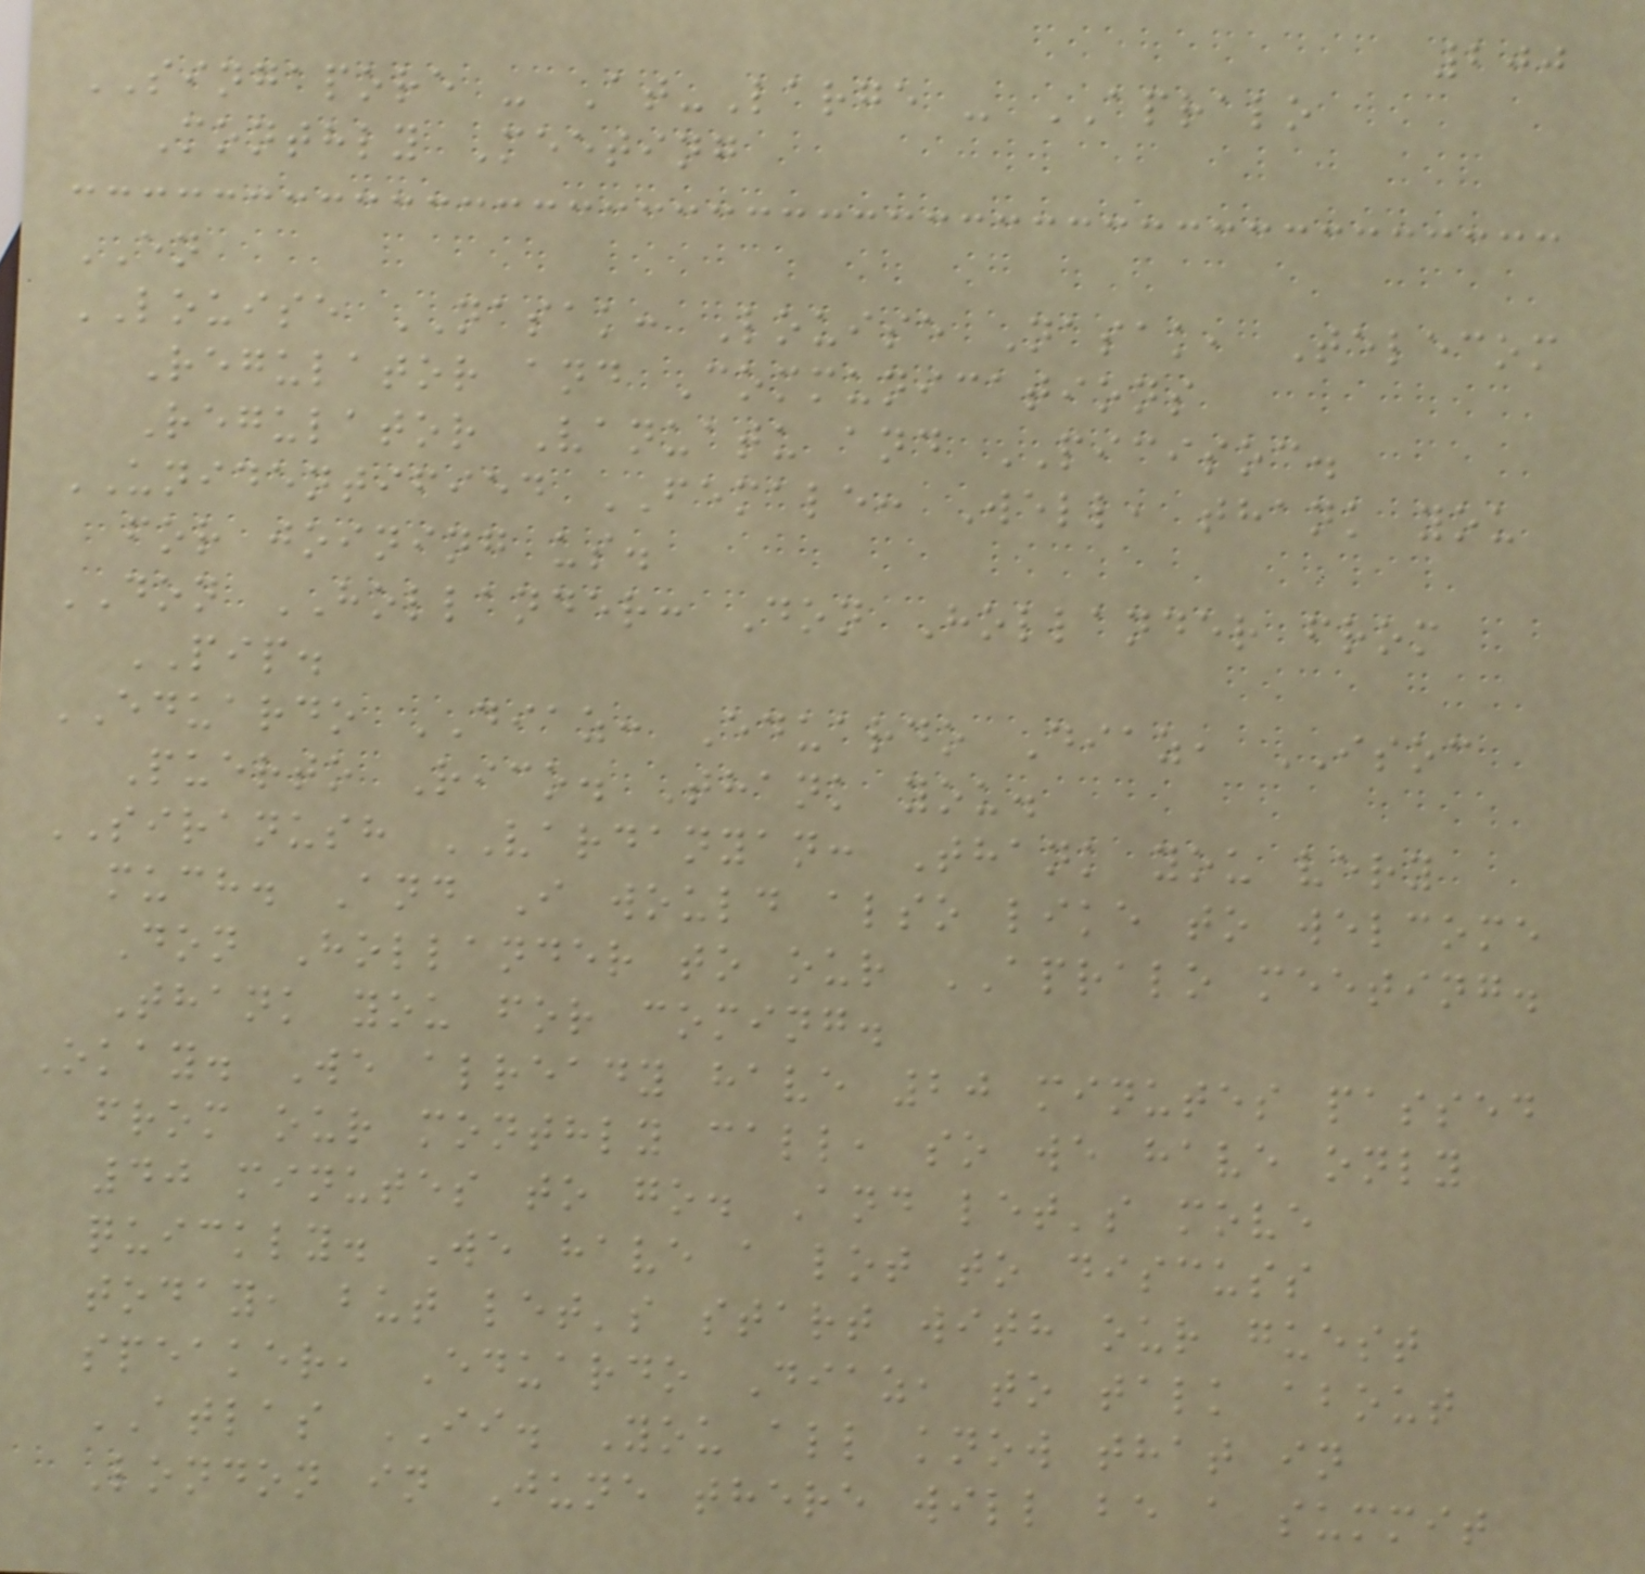200
SINGAPORE - At-Large - APRALO
Monthly Meeting
EN
LOUISE NASAK: Louise Nasak, Telecom
Regulator and Communications
Regulator Vanuatu and PICISOC.
UNIDENTIFIED FEMALE: Well, thank you
for joining us.
DON HOLLANDER: Don Hollander from
PIP.
EDUARDO DIAZ: Eduardo Diaz, ISOC
Puerto Rico. Thank you.
SIRANUSH VARDANYAN: Thank you very
much. And I would also like to welcome
Don Hollander to our APRALO meeting.
Thank you for coming.
Okay. We already have 20 minutes passed
from our monthly call, so we have only
40 minutes to go. And let's move
quickly. We have a lot to discuss
today, but let's start with our guest
speaker, Eduardo Diaz, to talk about
ATLAS II. You all know that in
London in June there will be a summit
